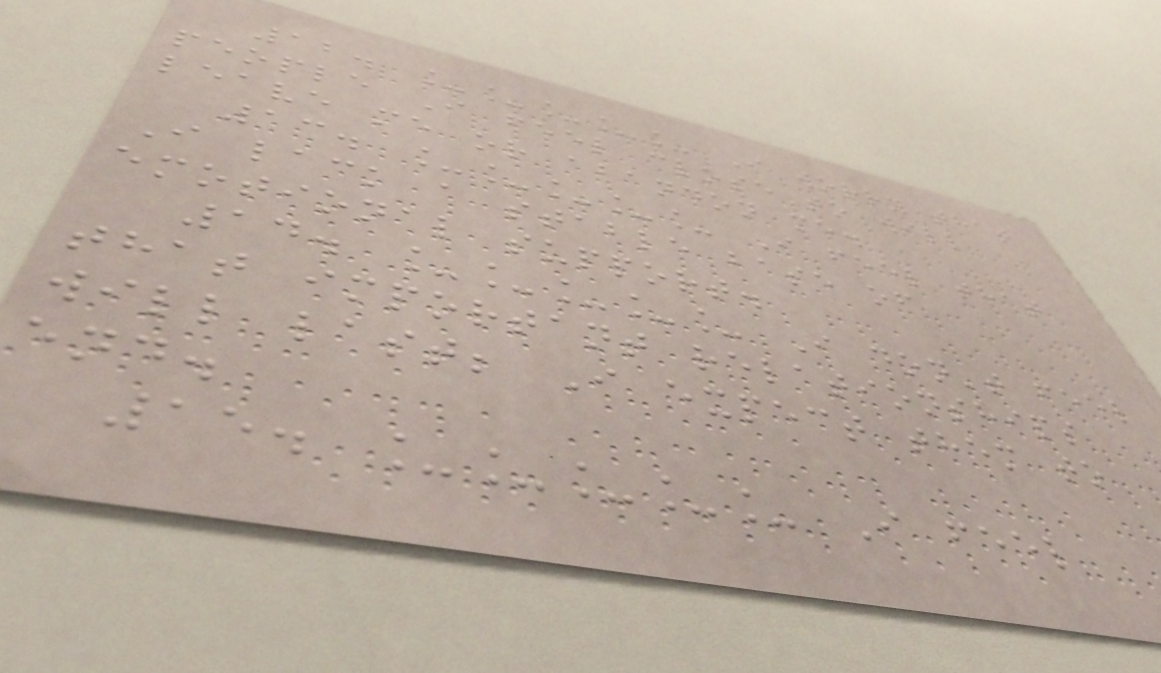12. _____ I worry that
people I feel close to will
leave me or abandon me.
13. _____ I feel that
I lack a stable base of
emotional support.
14. _____ I don't feel
that important relationships
will last; I expect them to
end.
15. _____ I feel
